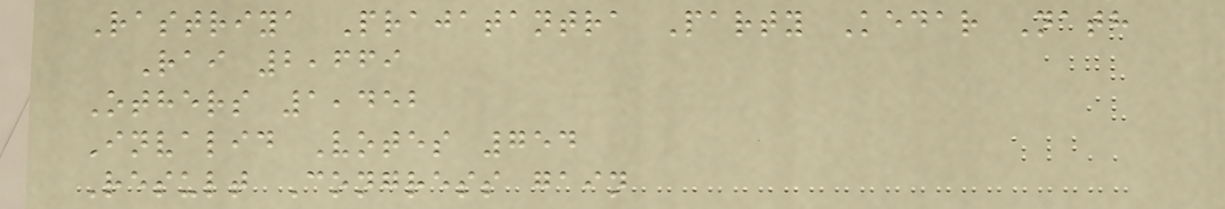Rastriya Prajatantra Party Kedar Nath
Rai 2,669
Others 1,452
Invalid Votes 754
Result Congress gain
